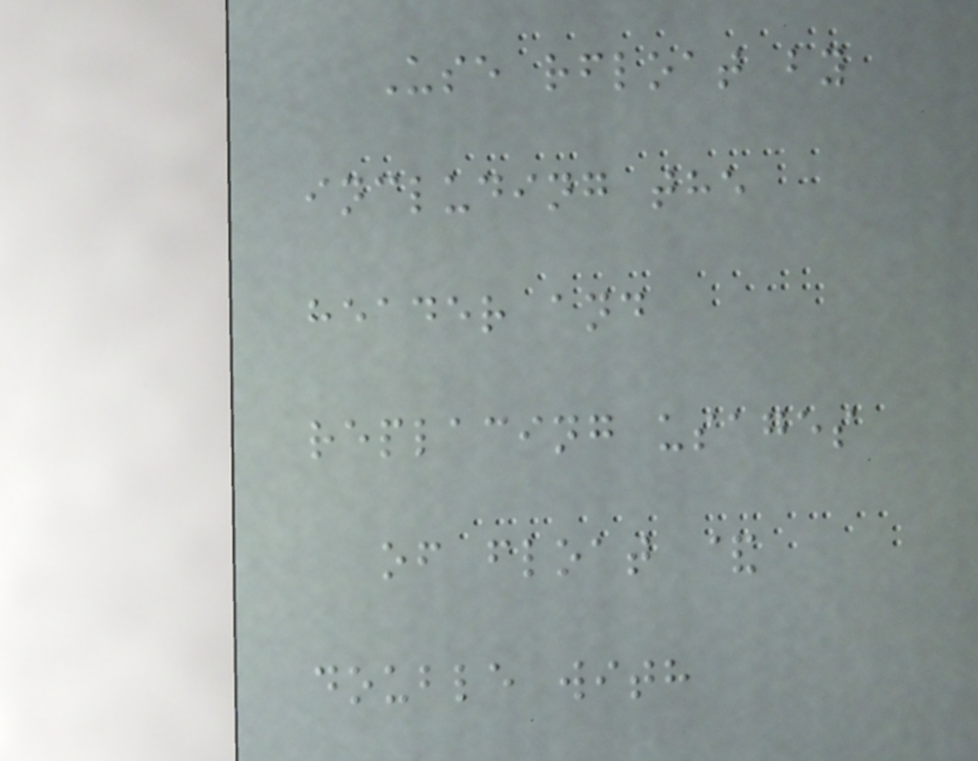Use rfloat by
including the
header and
replacing usages
of float &
double with
